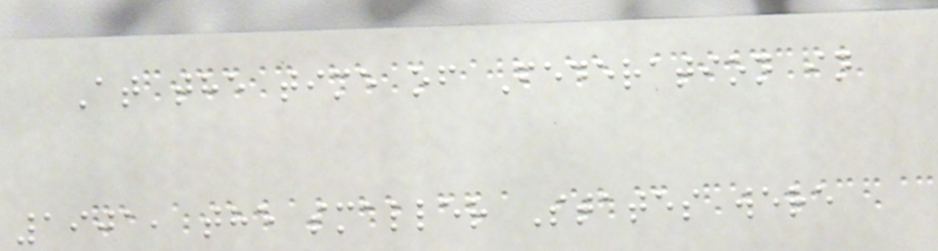At the time of Federation in
1901, the smaller States were
